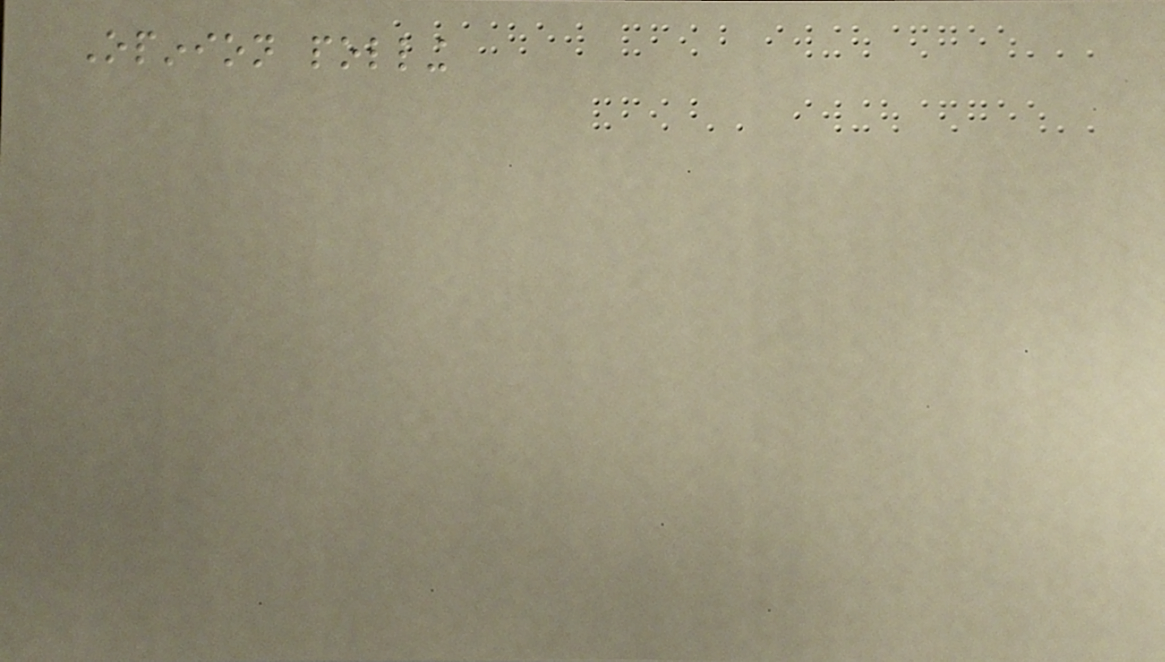Opinion polling
